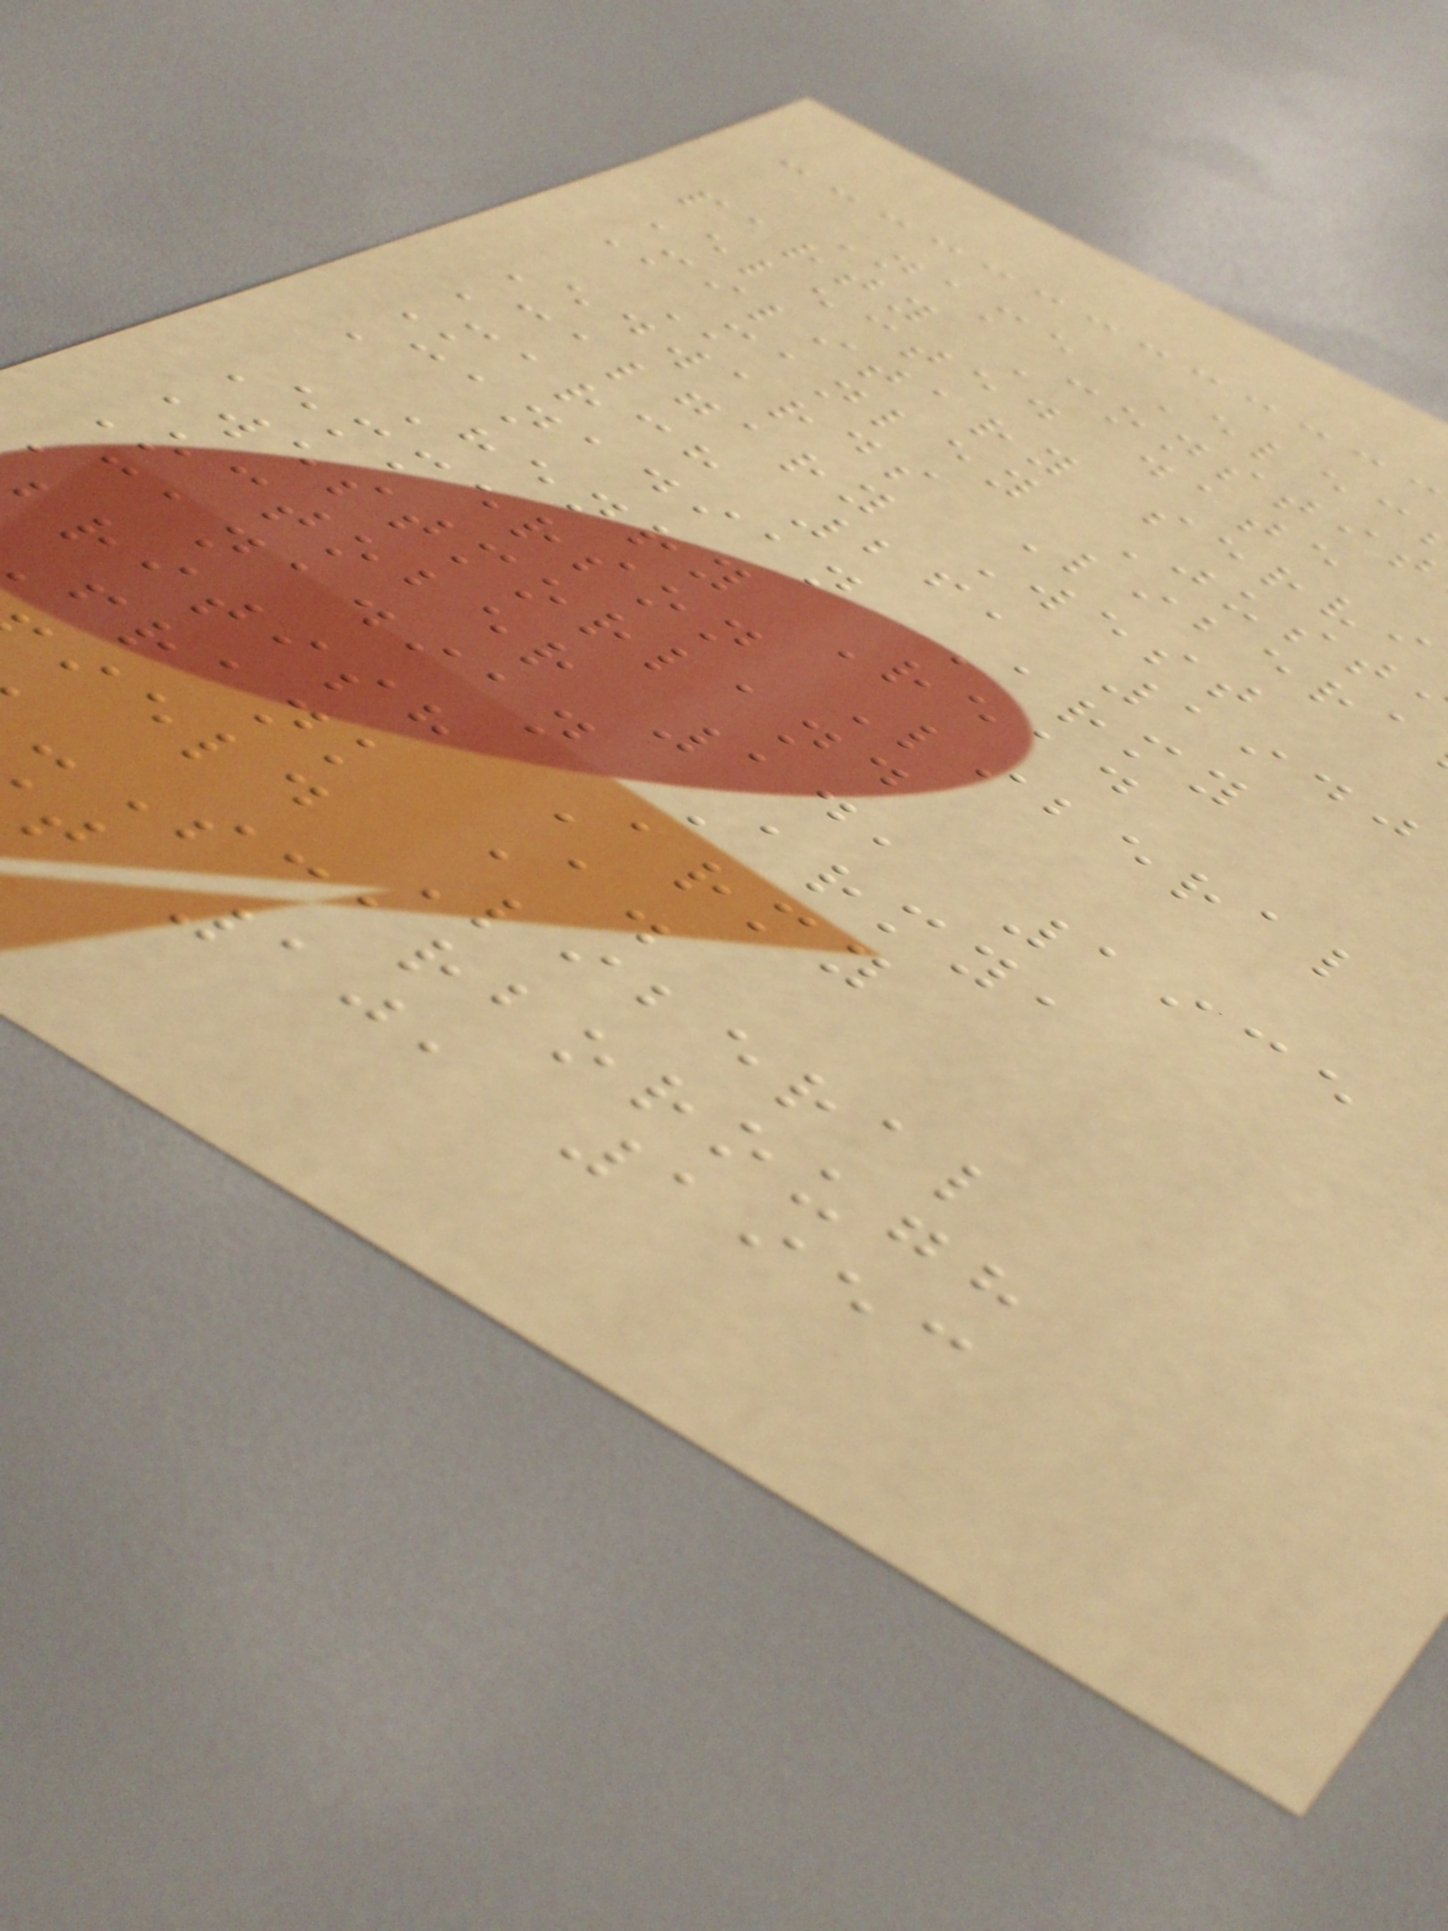Name Elec
party Constit
Elected date
Military servi
Manley Just
Edwards Libera
Calgary West
March 26, 1940
Canadian Army
Henry Read
Emmerson Liberal
Westmorland
October 14, 1935
Canadian Army,
ritish Army
frank A.
ield Liberal
-Scarborough
t 10, 1953
